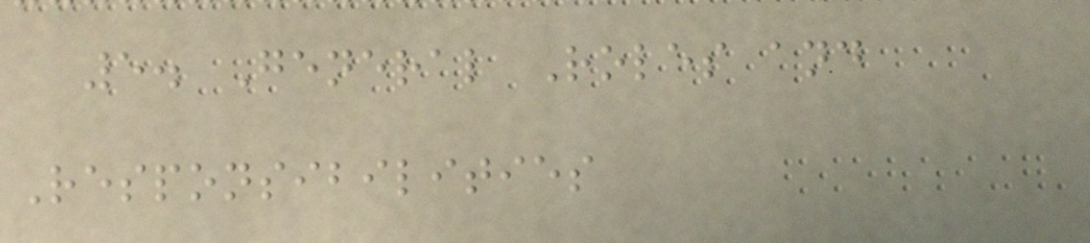5. General Roles and
Responsibilities
